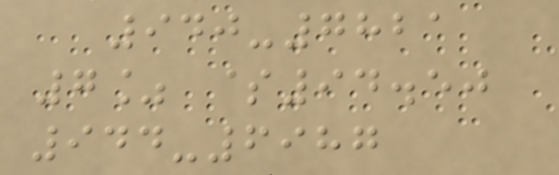940-7821
7% $94.50
944-6987
